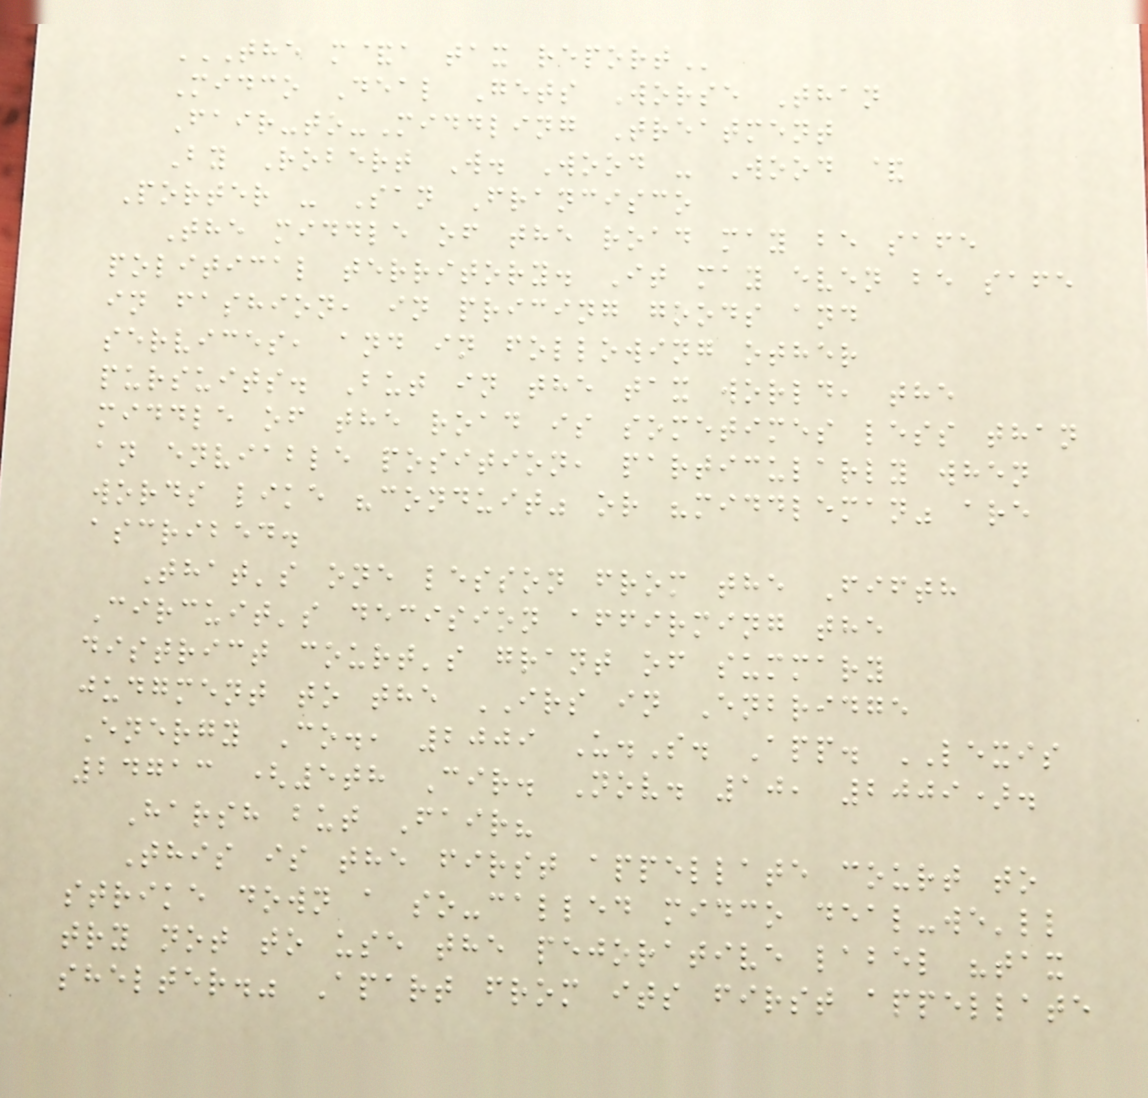THE M&A TAX REPORT
Midco Deal Gets Worse Than
Fair-to-Middling Treatment
By Robert W. Wood - Wood &
Porter - San Francisco
The middle of the road may be safe
political territory. It may even be safe
in fashion, in pricing goods and
services, and in following other
pursuits. But in the tax world, the
middle of the road is sometimes less than
an enviable position, particularly when
words like "conduit" or "middleman" are
ascribed.
That's one lesson from the Fifth
Circuit's decision affirming the
district court's grant of summary
judgment to the IRS in Enbridge
Energy Co., 2009 U.S. App. LEXIS
24713 (5th Cir. Nov. 10, 2009).
Harsh but Fair?
This is the first appellate court to
strike down a so-called midco deal-we'll
try not to use the pejorative label "tax
shelter." Apart from its first appellate
